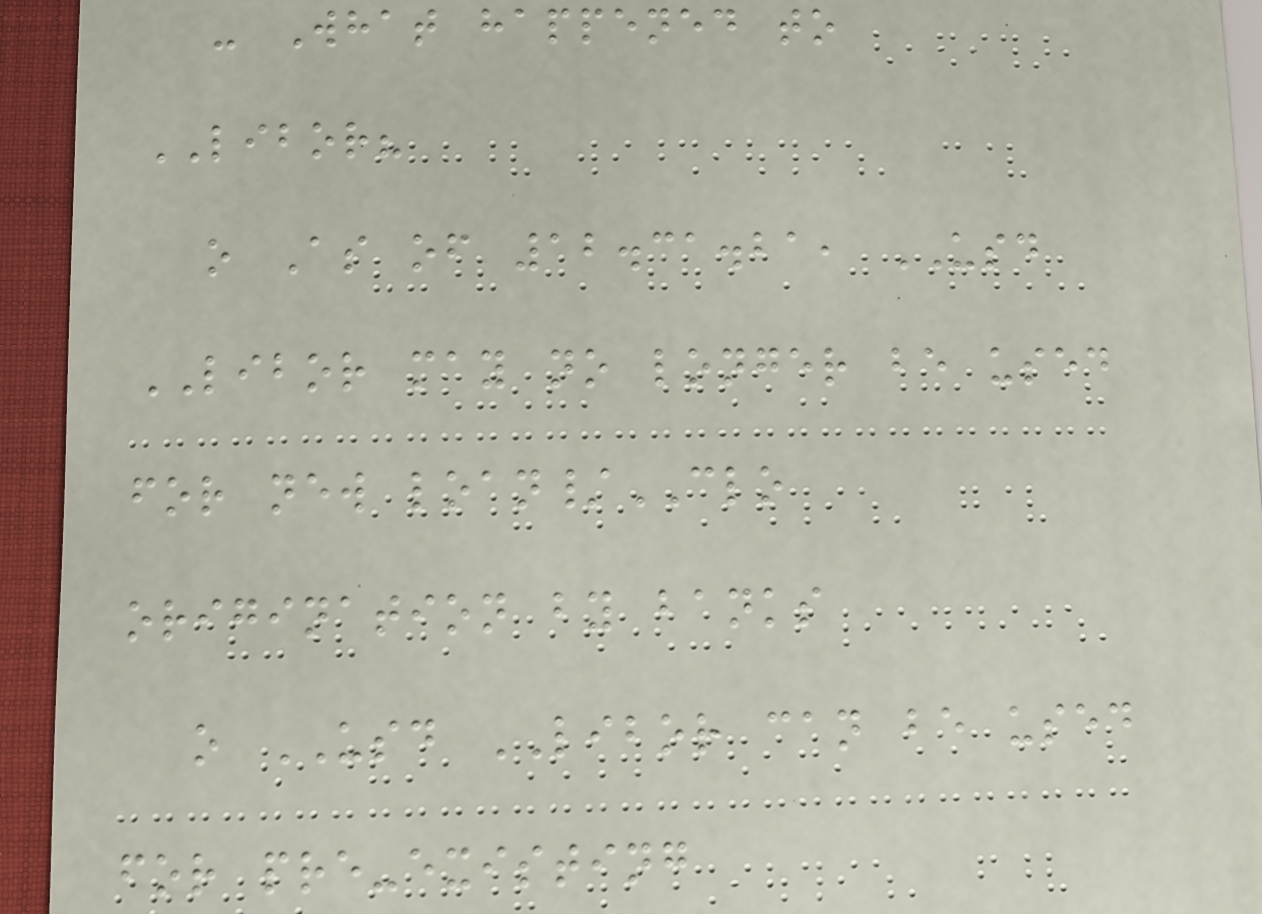- What happened to
LIBOR?
o As of 12.31.21, USD
LIBOR may no longer be used
for new loan/CLO
origination by banks
o USD LIBOR can be used
for pre-existing
